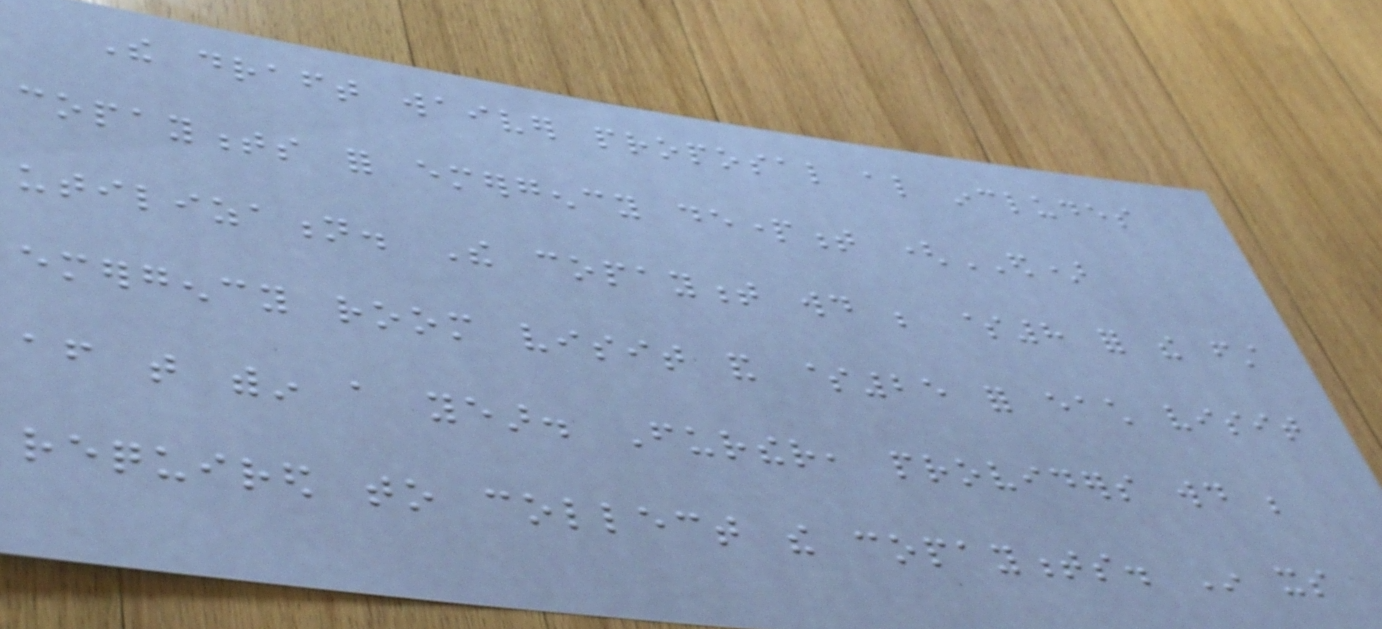The draft waiver proposal also includes
copayments for emergency department (ED)
utilization. The copayment would be $8 for the first
emergency room visit and $25 for each visit
after that within a year. Further, providers would be
required to collect the copayments. In its
